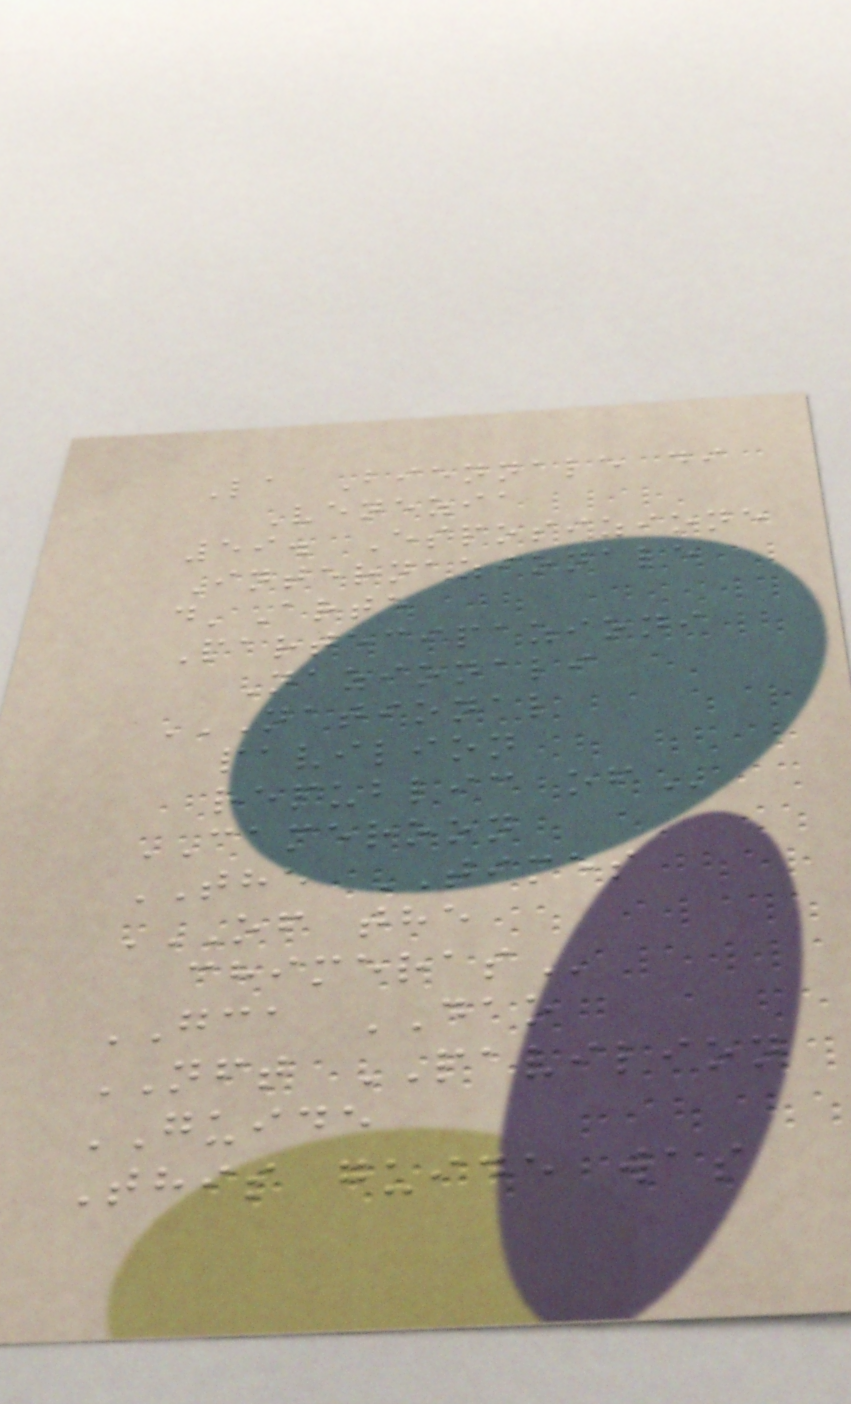La Biennale di
Venezia
59. Esposizione
Internazionale
d'Arte
Partecipazioni
Nazionali
NATIONAL
PAVILION
REPUBLIC OF
CAMEROON
THE TIMES
OF THE
CHIMERAS
GCA DAO
NFT PAVILION
GUIDE
This guide was
